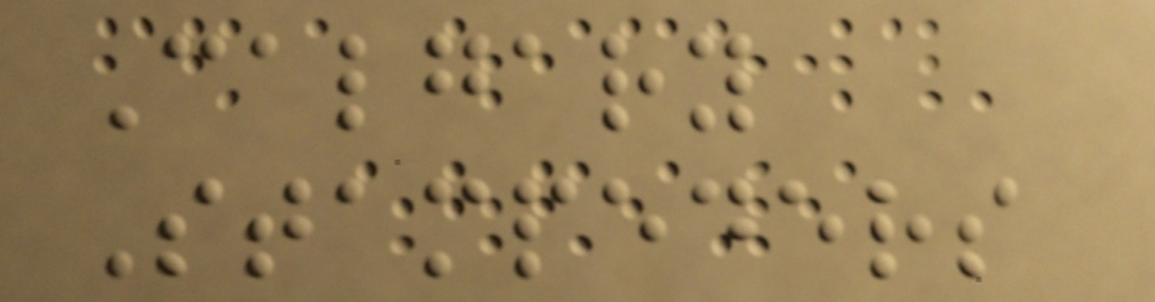Calgary
Stampeders
